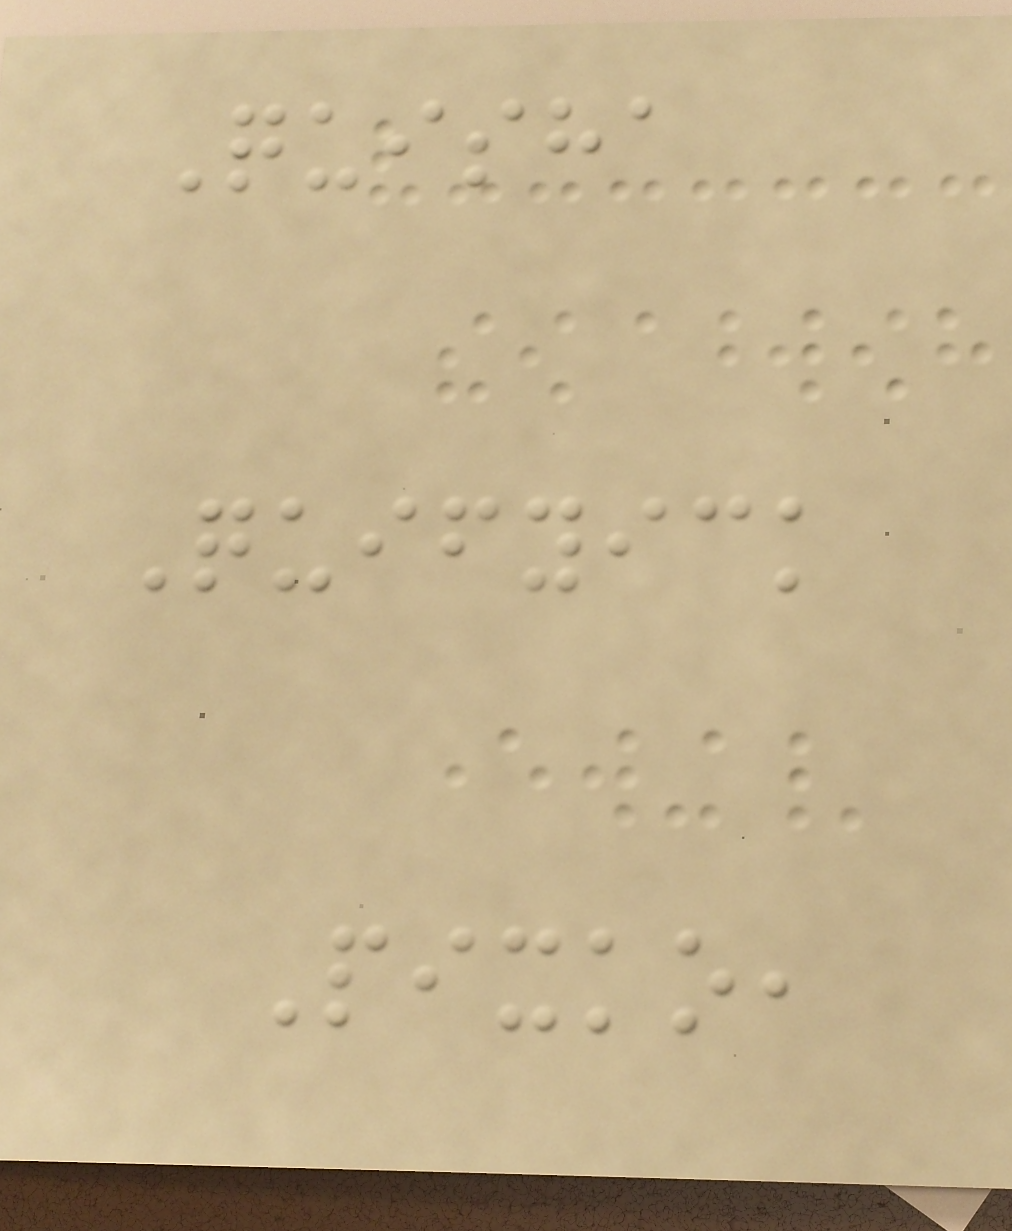Quisha
Quifyick
Pixko,
